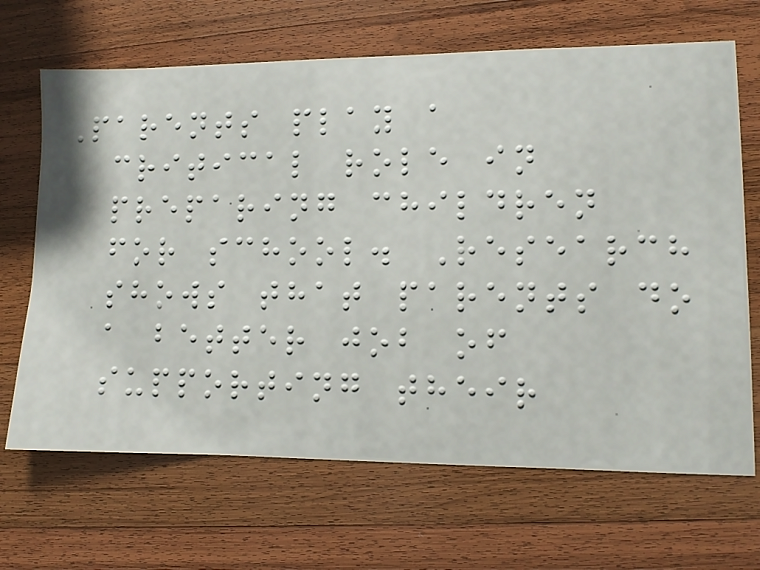Parents play a
critical role in
preparing children
for school. Research
shows that parents do
a better job of
supporting their
